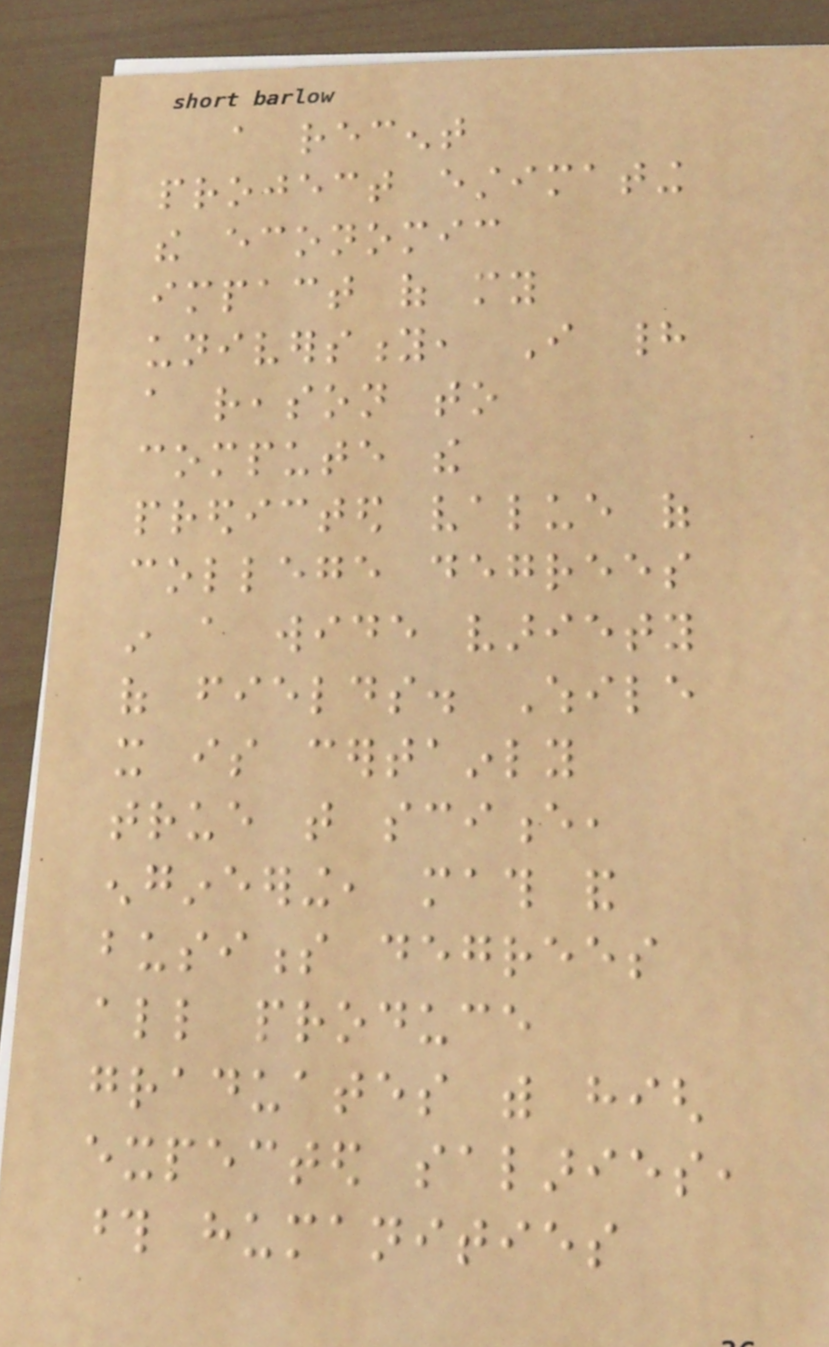a recent
project estimating
the economic
impact of my
university, I had
a reason to
compute the
predicted value of
college degrees
in a wide variety
of fields. While
it is certainly
true that science,
engineering, math and
business degrees
all produce
graduates with high
expected salaries,
those humanities
